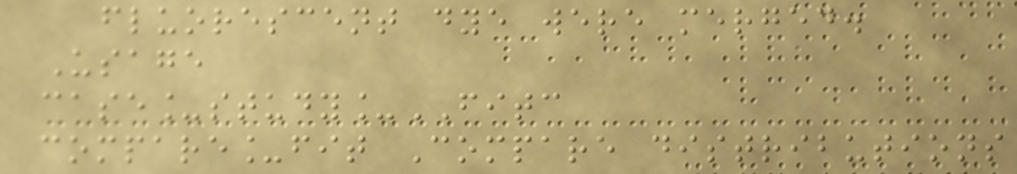fluorescent dye were merged.
Usage
case_study_FITC
compare_fit Compare distributions
